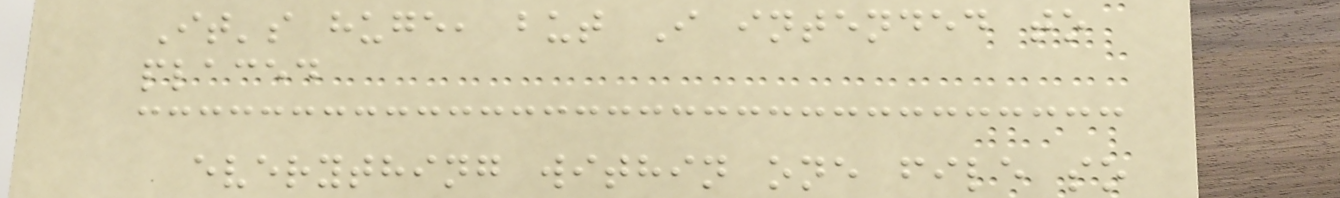It's huge, but I intended to
placed
everything within one file so
